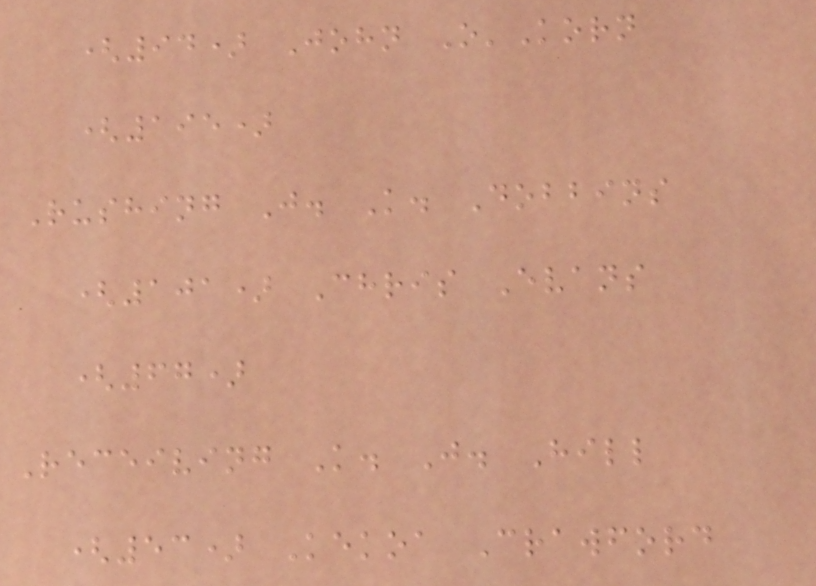(94) John O'Korn
(195)
Rushing J. K. Dobbins
(101) Chris Evans
(67)
Receiving K. J. Hill
(53) Kekoa Crawford
